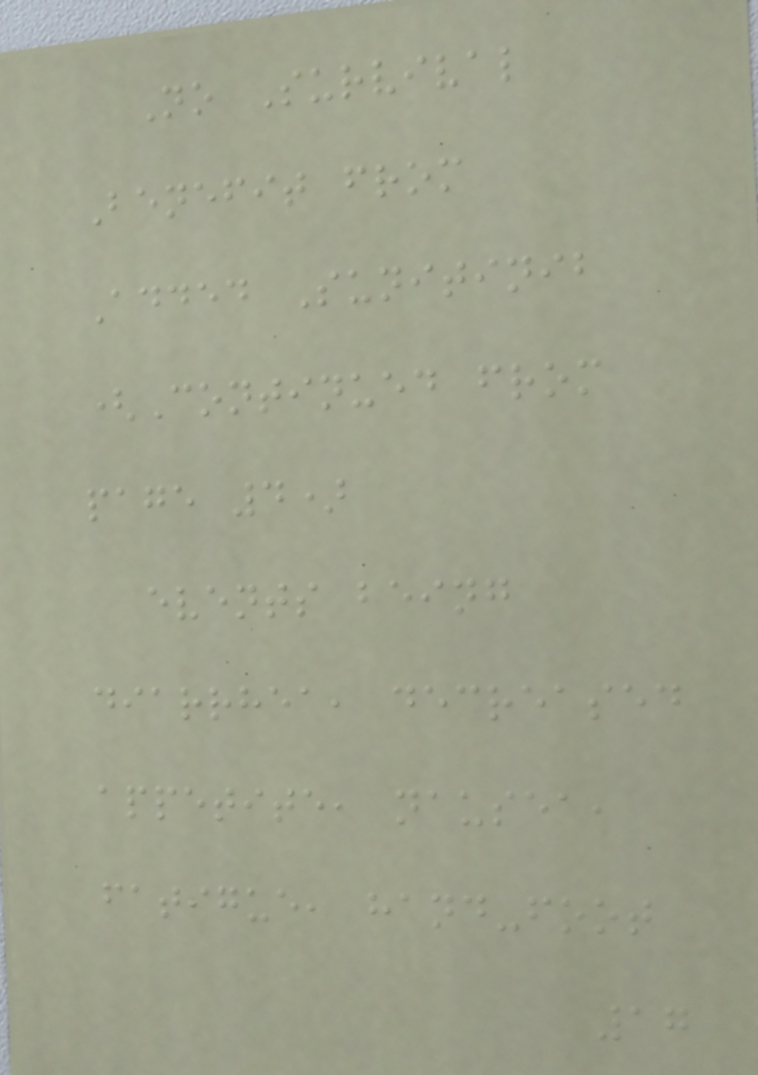No Survival
Benefit from
Added Sunitinib
(Continued from
page 4)
events being
diarrhea, decreased
appetite, nausea,
fatigue, hand-foot
17
